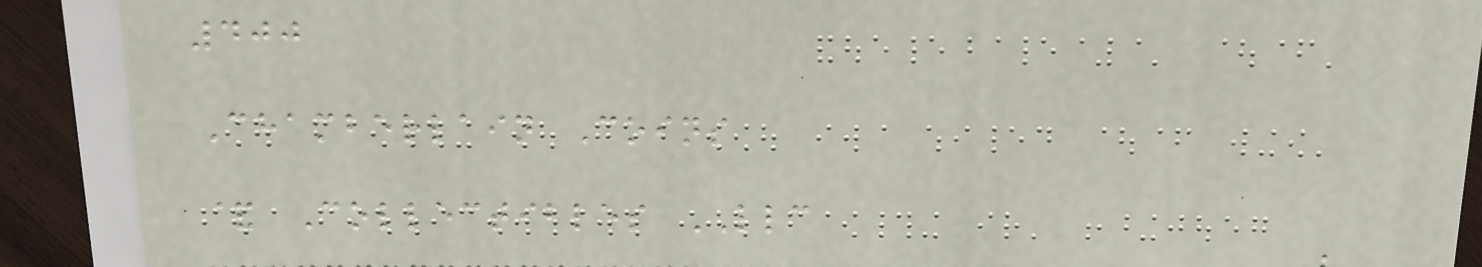400
Chamberlain Coins
& Collectibles LLC
